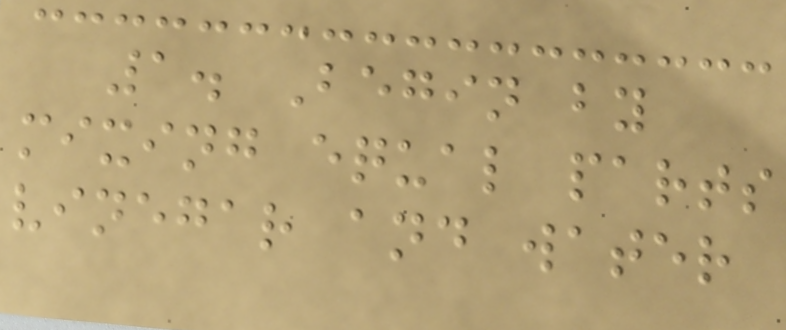1. Begin by
mixing equal parts
vinegar and water
